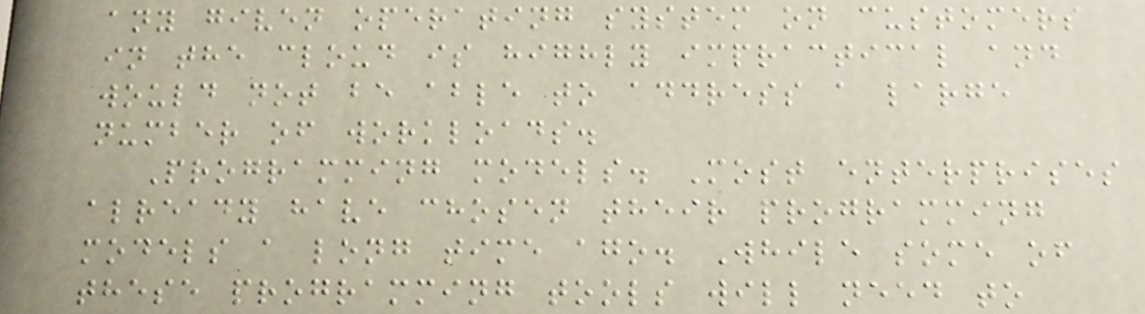any given operating system on customers
in the cloud is highly impractical and
would not be able to address a large
number of workloads.
Programming models. Most enterprises
already have chosen their programming
models a long time ago. While some of
these programming tools will need to
